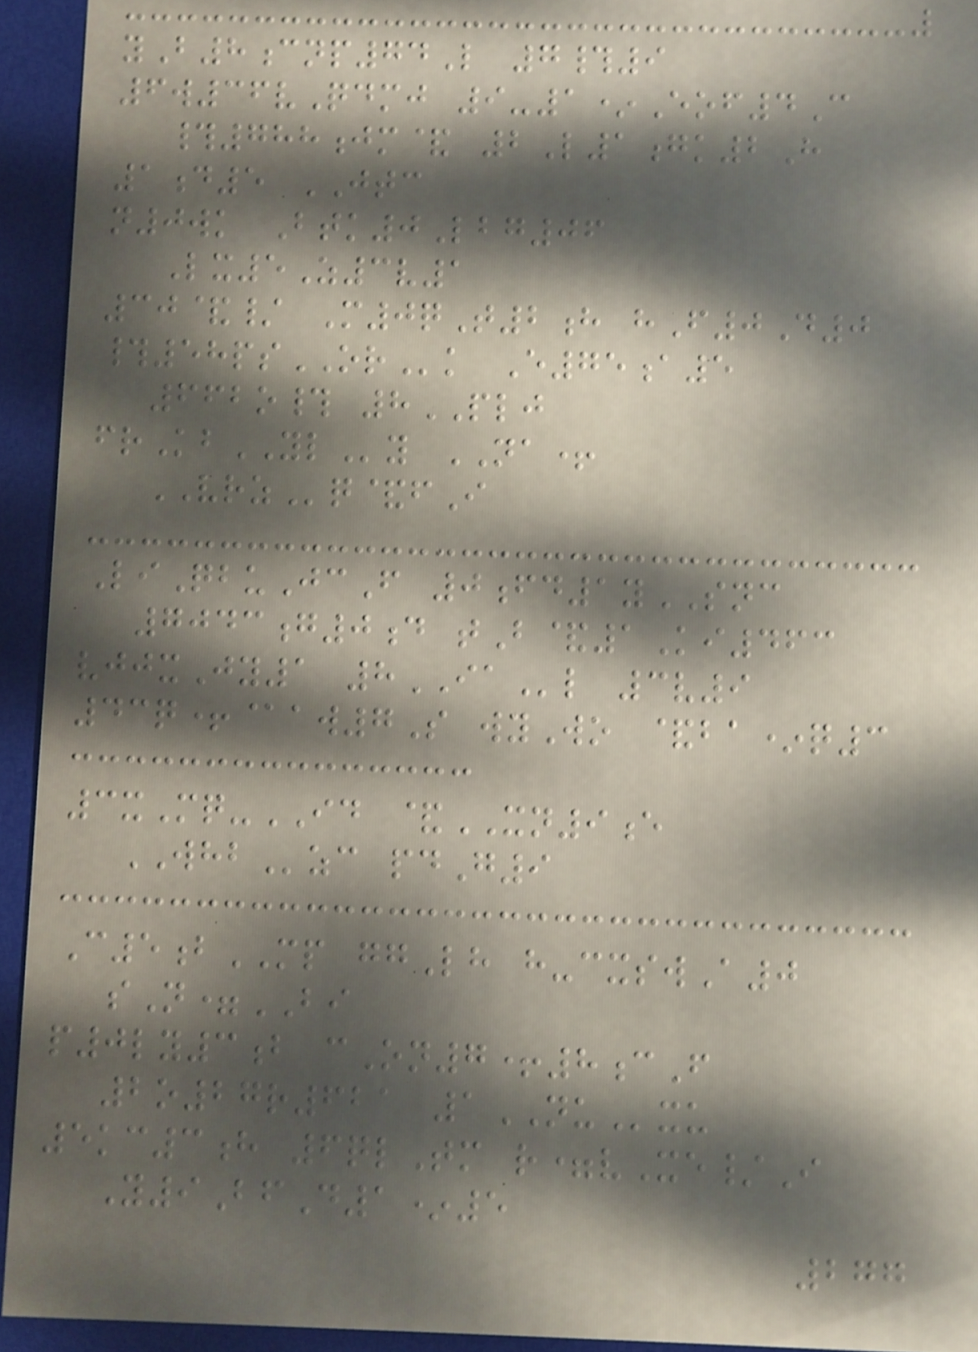yB8cnp74L 7#9
6w36vQdmj 9-1*Eof4C
#788jm& 2L1gk2H
1d5 JTC
n0wk Btk0Lbg06
Lx5Z3v1
30&/ M0qT2h hF0D0
#58psORk E75a5
662o# 8PLJ
frKbYLy NA+
VRZq&fI
LiQbuJcF 0fd1ySNC
7043g0d tB&1Ki463
vjjxJy1 8IAl 3v9
43q+@aw7S wyWo &ba*q3
3xMq-ID &XN9e
WHBzc pdG9
C5bMP ggLh h-cxswA0
sN=BI
p0ly3b cOn7+8cF
2o27r621 1NUxu
5kc3h 6qlTm r=vXe/I
Y9BfD1*5
277
